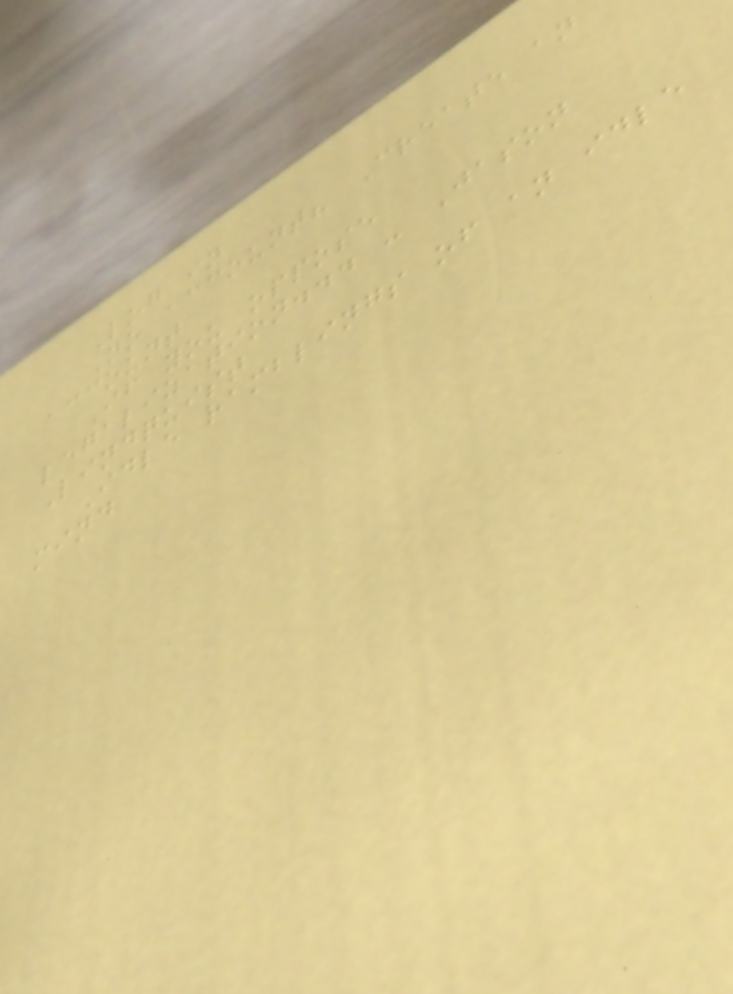Log in
No account? Create an
account
If you oppose
legalization... - Jason
Lindquist
Idle ramblings of an idle
mind
